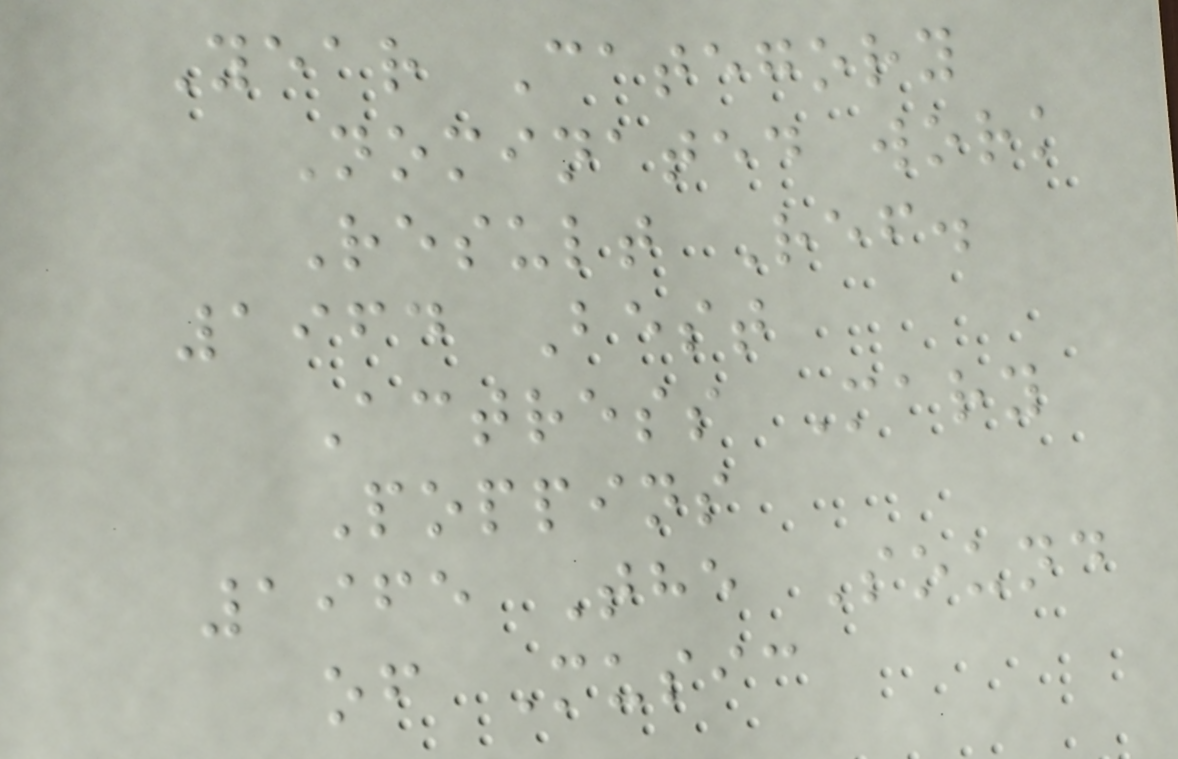Year Category
Nominated work
Result Ref.
1964 Best
Actress Mary
Poppins
1965 The Sound
of Music
